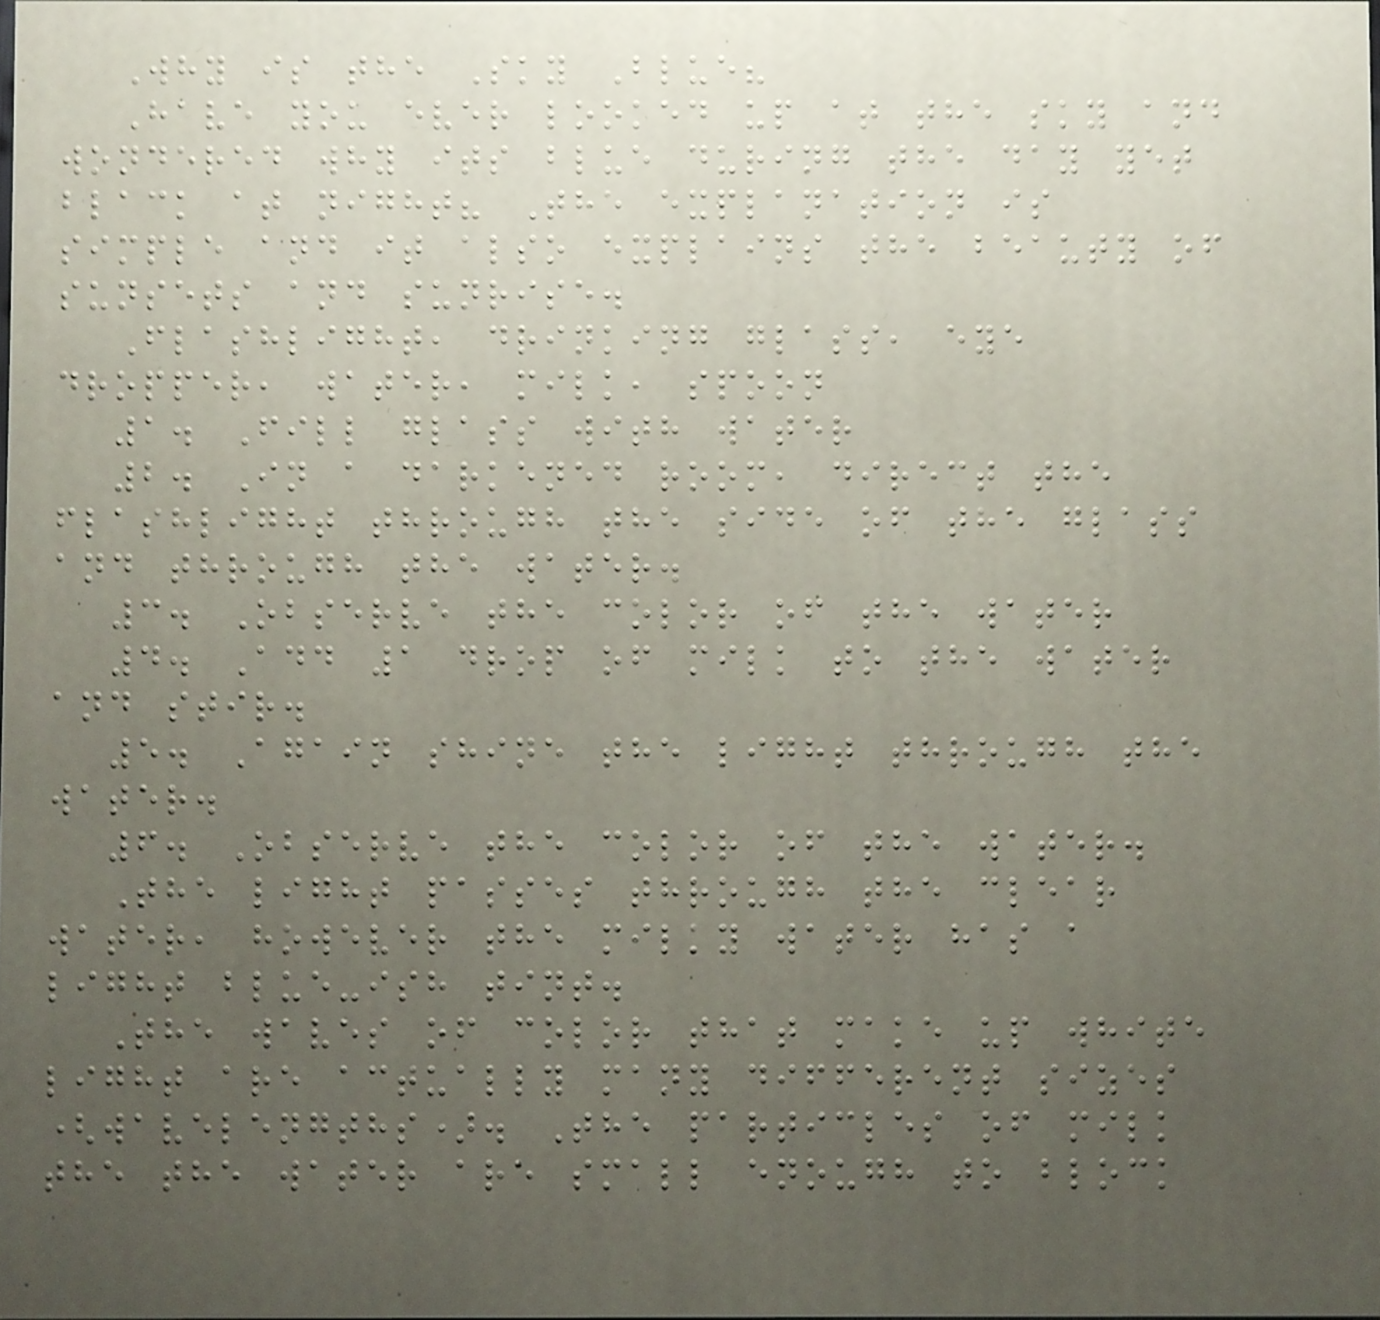Why is the Sky Blue?
Have you ever looked up at the sky and
wondered why its blue during the day yet
black at night? The explanation is
simple and it also explains the beauty of
sunsets and sunrise.
Flashlight, drinking glass, eye
dropper, water, milk, spoon
1. Fill glass with water
2. In a darkened room, direct the
flashlight through the side of the glass
and through the water.
3. Observe the color of the water
4. Add 1 drop of milk to the water
and stir.
5. Again shine the light through the
water.
6. Observe the color of the water.
The light passes through the clear
water, however the milky water has a
light blue-ish tint.
The waves of color that make up white
light are actually many different sizes
(wavelengths). The particles of milk
the the water are small enough to block
